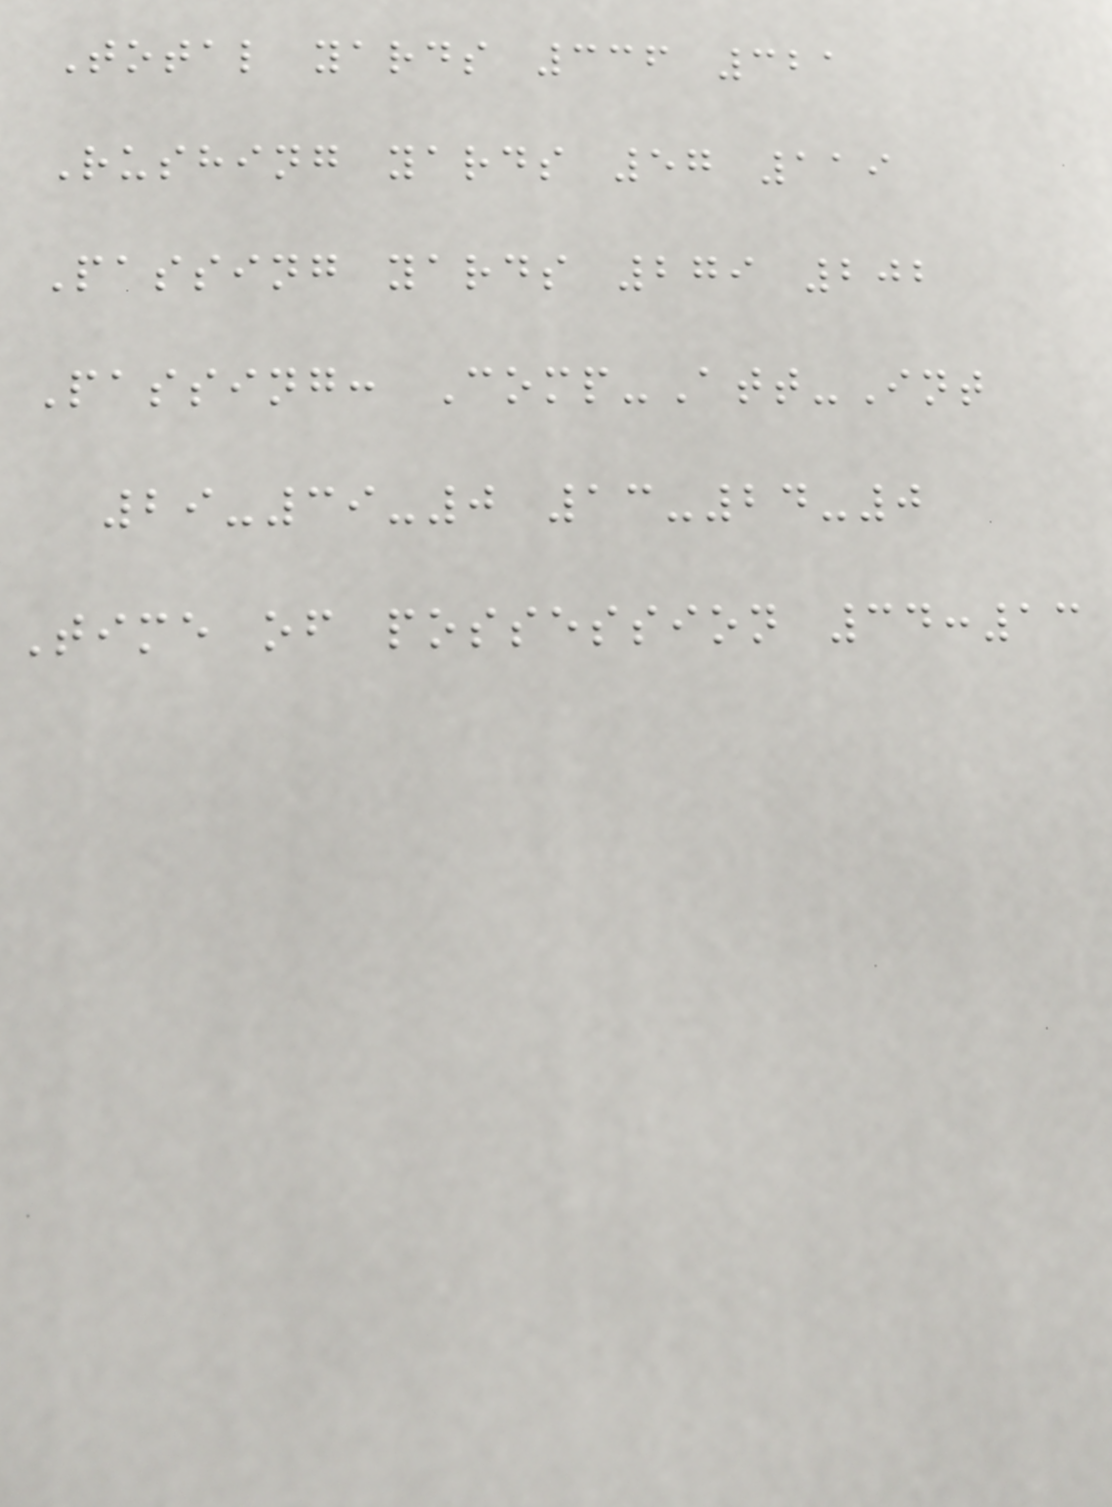Total yards 336 321
Rushing yards 57 119
Passing yards 279 202
Passing: Comp-Att-Int
29-39-0 13-24-0
Time of possession 34:13
